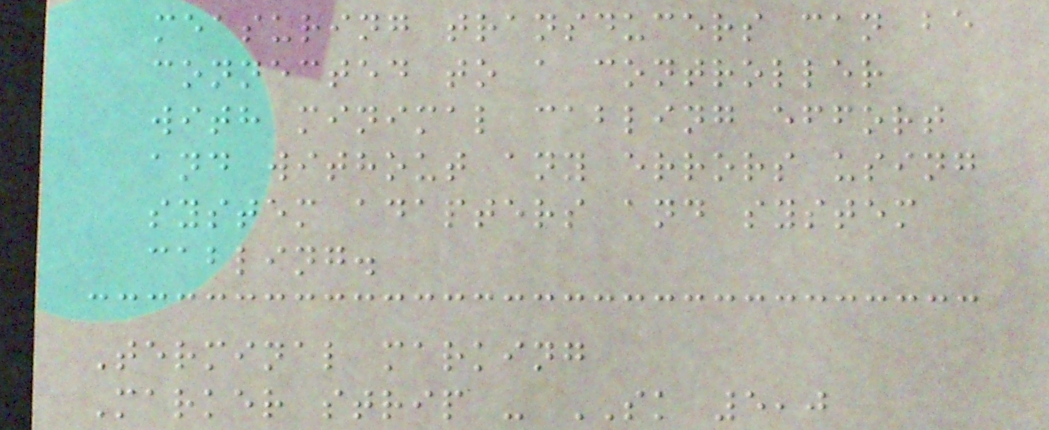measuring transducers can be
connected to a controller
with minimal cabling effort
and without any errors using
system adapters and system
cabling.
Terminal marking
Marker strip - SK 5,0
